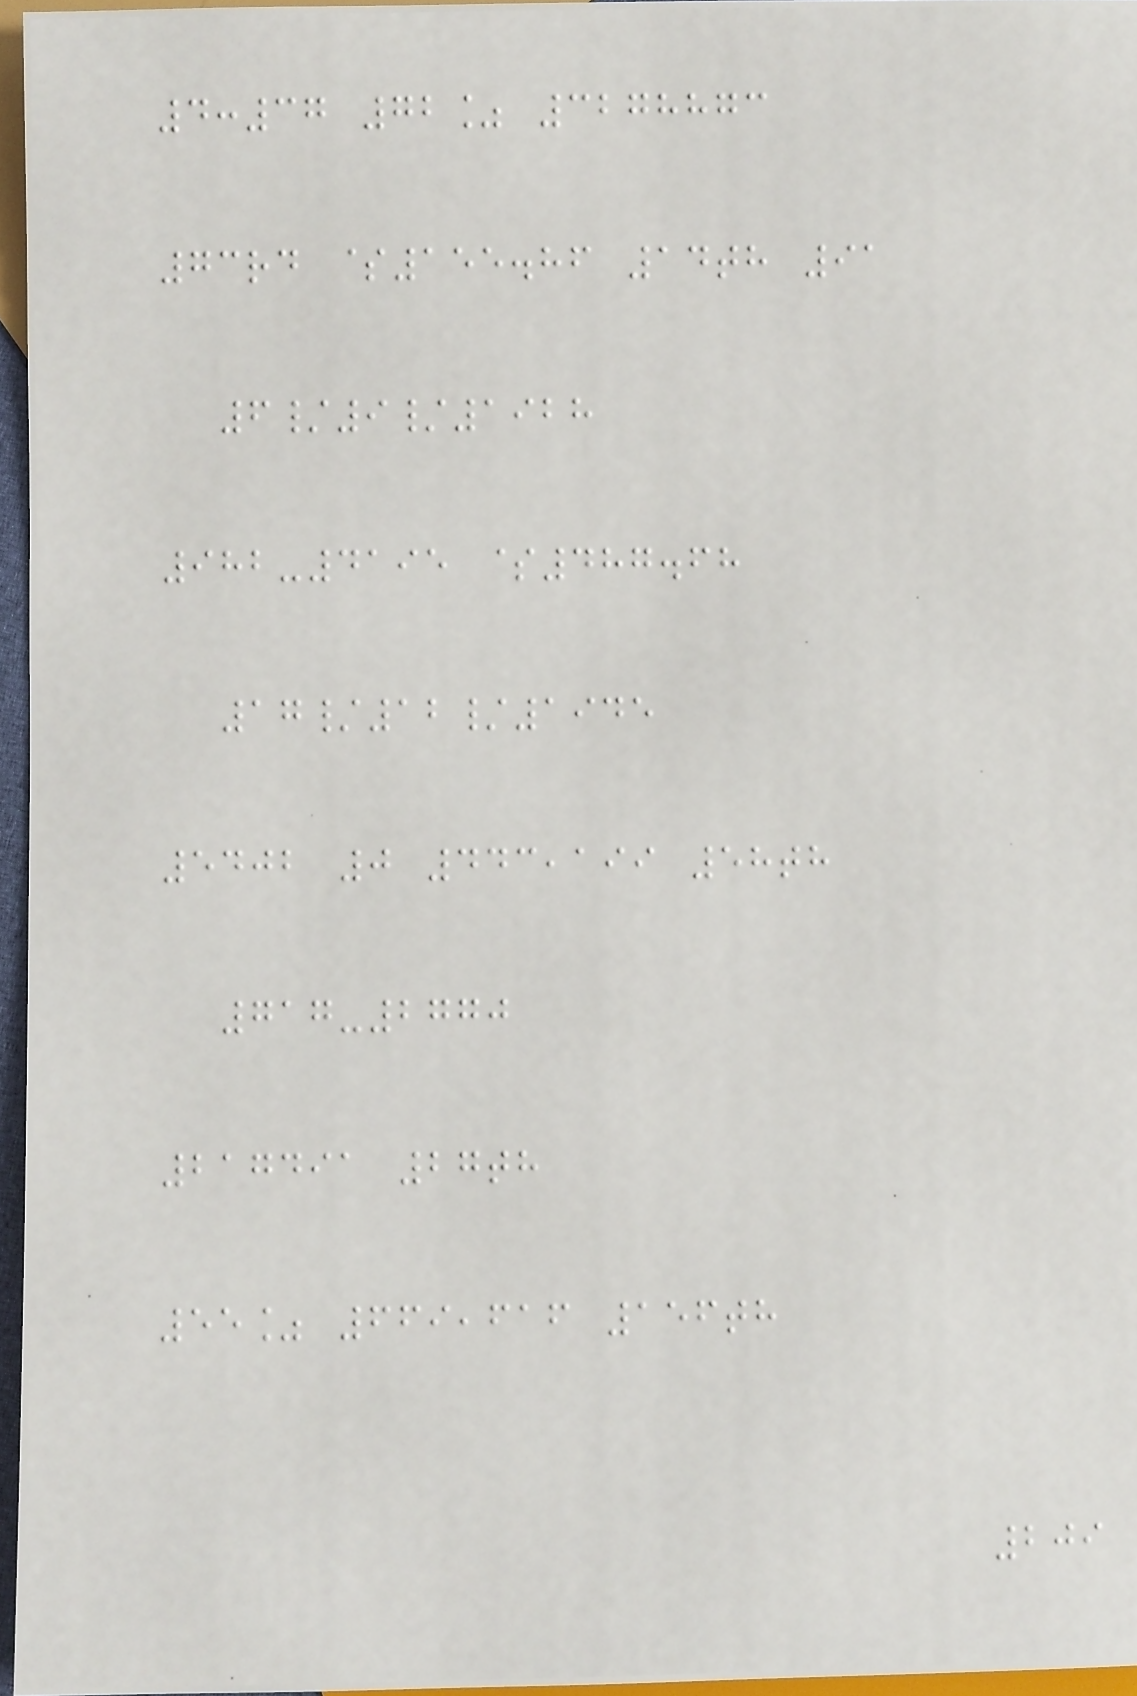4:37 72% 3278873
73rd $155.86 14th 91
6/9/1928
982-4195 $487.68
17/12/1945
5402 0 443,199 58th
717-2770
217491 27th
55% 669,616 156th
209
